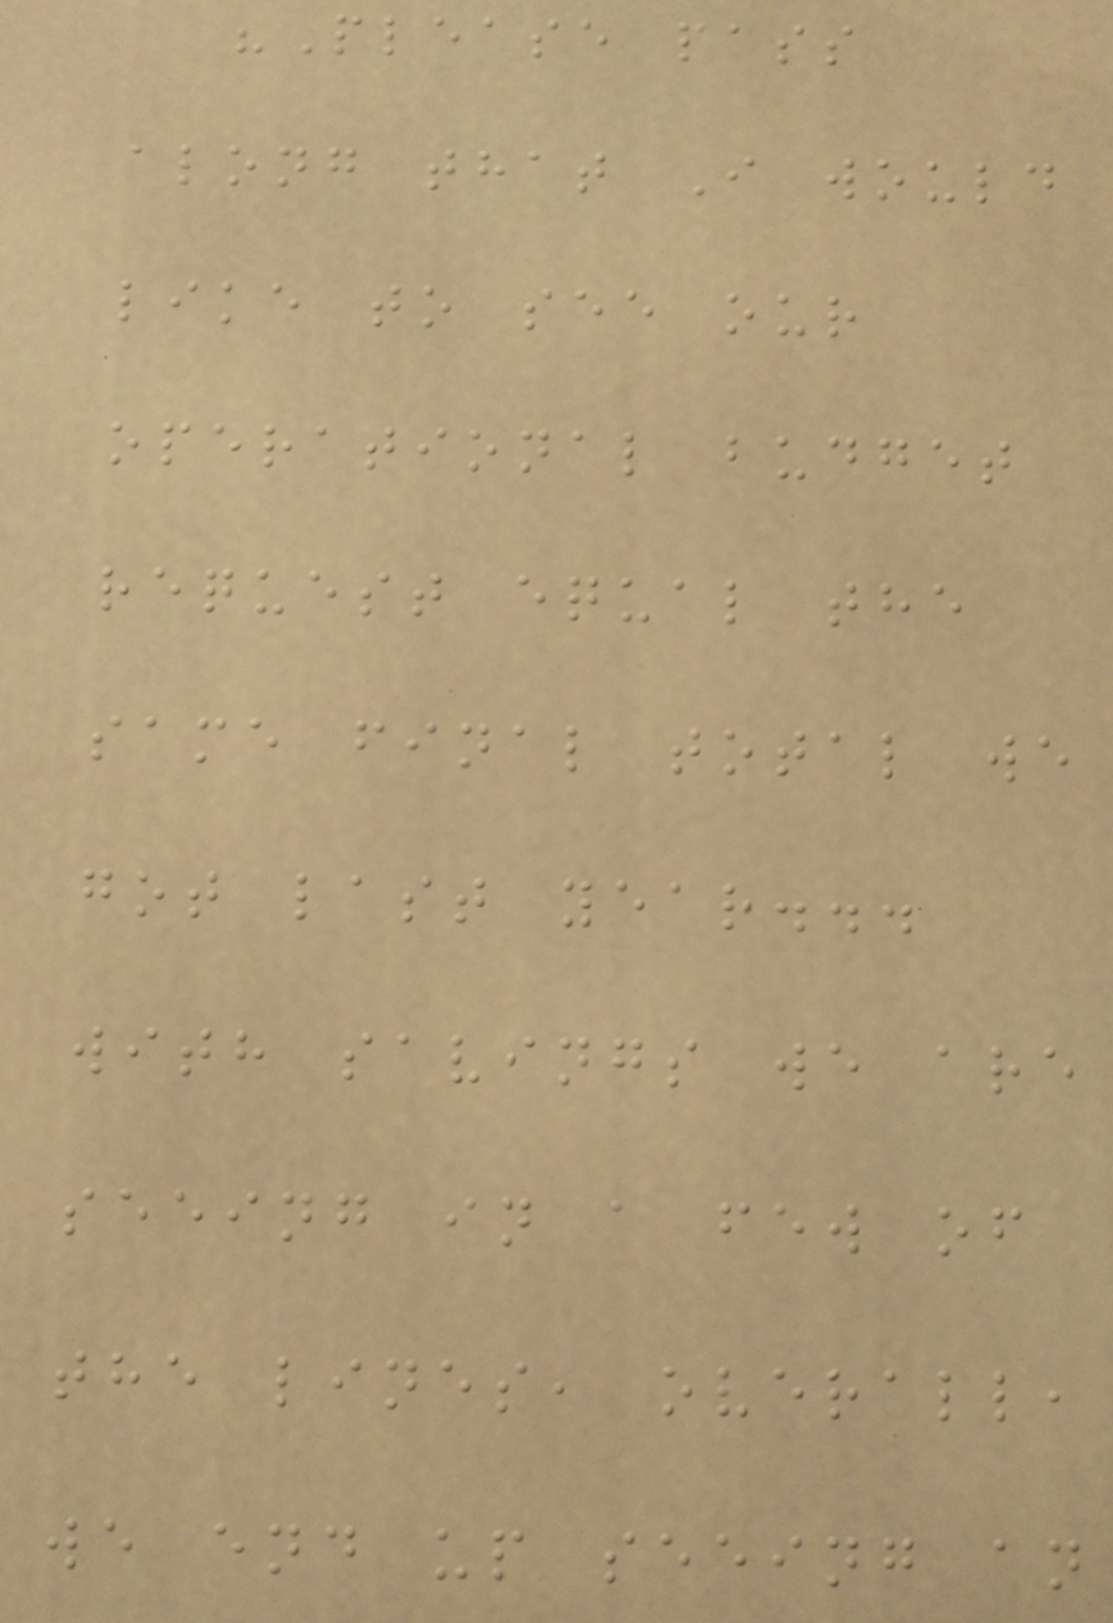"Please pass
along that I would
like to see our
operational budget
request equal the
same final total we
got last year...
with savings we are
seeing in a few of
the lines, overall,
we end up seeing an
